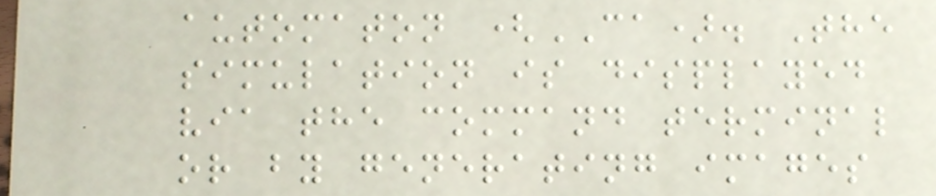automaton (CA). The
simulation is displayed
via the command terminal
or by generating images
